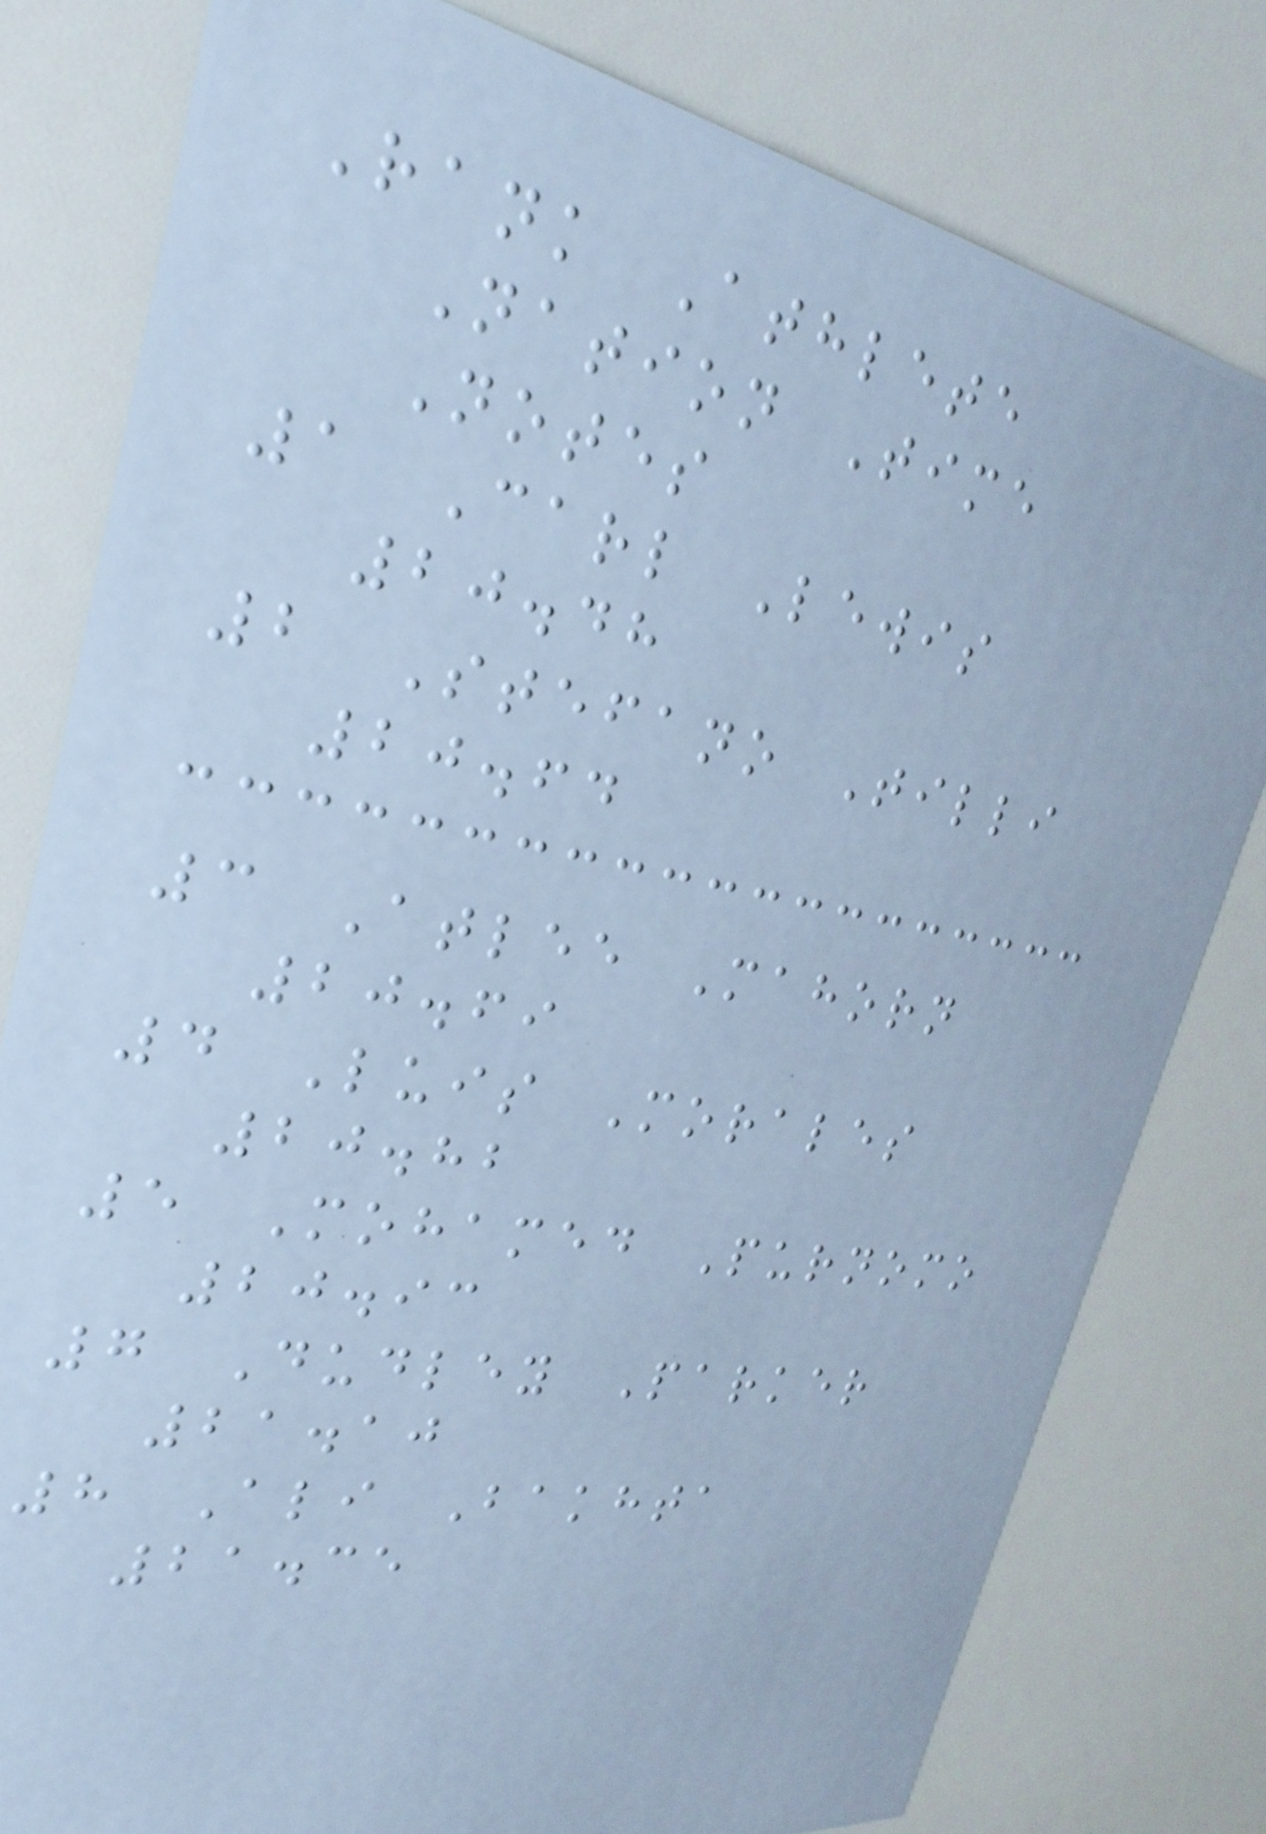Rank Athlete
Nation Time
Notes
1 Carl Lewis
20.48
2 Stefano Tilli
20.64
3 Atlee Mahorn
20.69
4 Luis Morales
20.82
5 Mohamed Purnomo
20.93
7 Dudley Parker
21.10
8 Ali Bakhta
21.35
